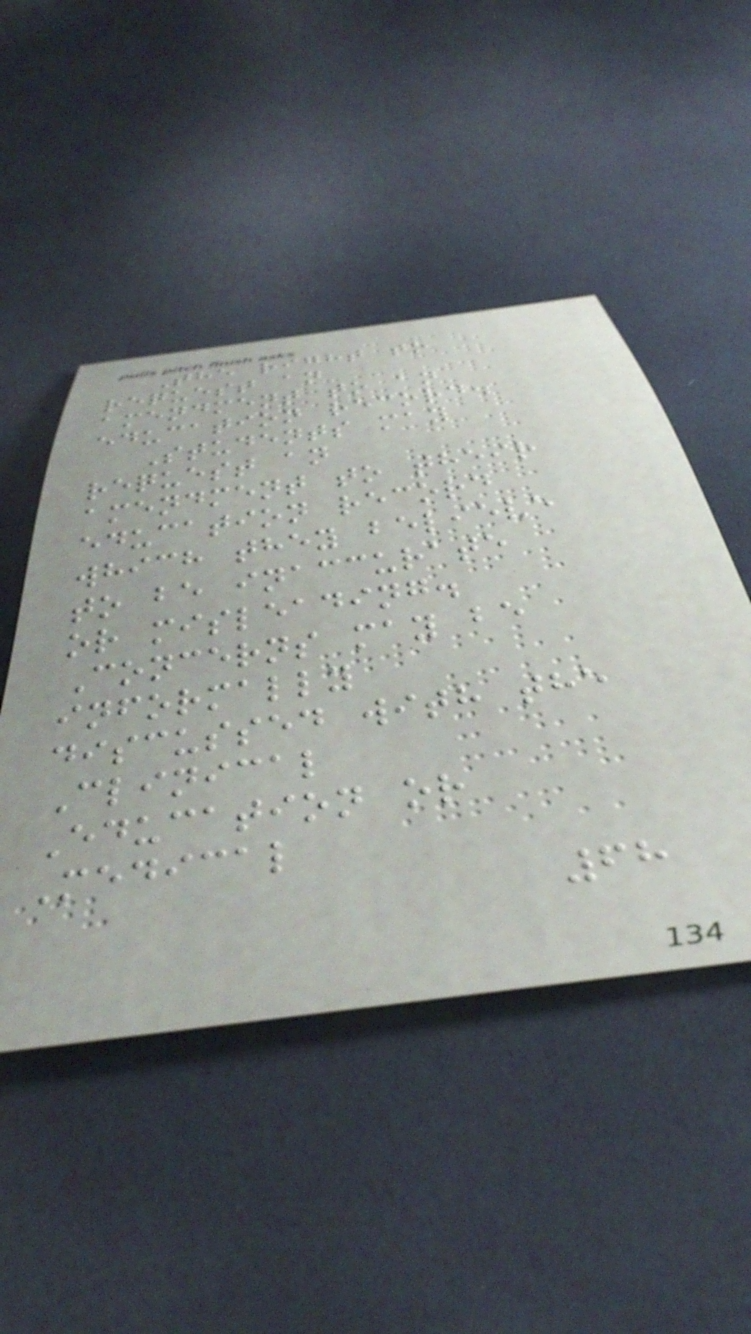The right to
request an
amendment to an
education record.
Students may
request an
amendment to their
education record
which they believe
to be inaccurate
or misleading.
Concerns may be
informally
discussed with the
Clinical
Education or
Medical
68
